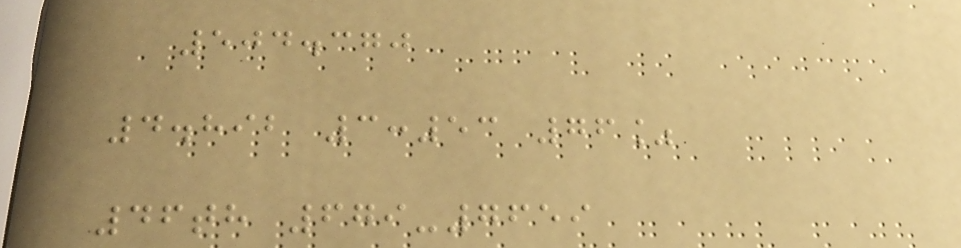504.370
4.892 3:53 76%
46th 679-7659
